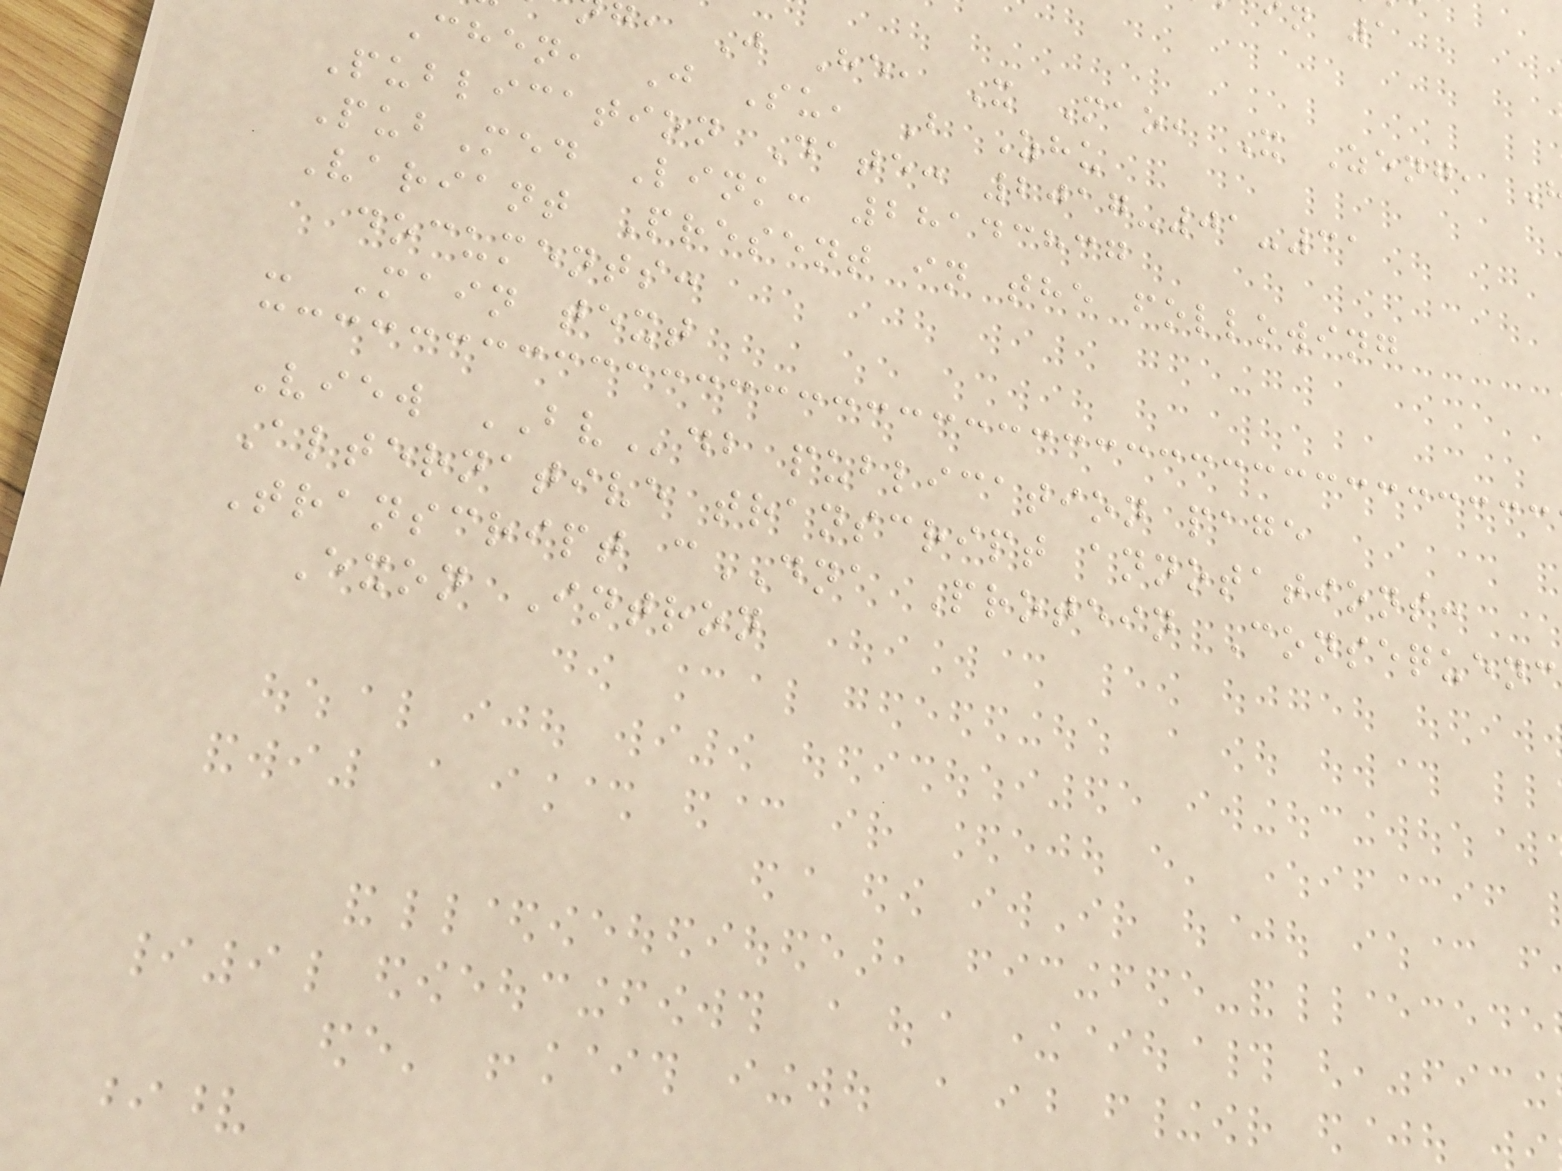g, J He, X Mao, X Zeng,
Chen, J Su, B Zhu
Publication Date: 2017-01-31
PubMed Link: 28143837
Variant Present in the following
documents:
- Main text
View BVdb publication page
Alternative transcript annotations:
Transcript cDNA Protein Consequenc
Exon Intron
